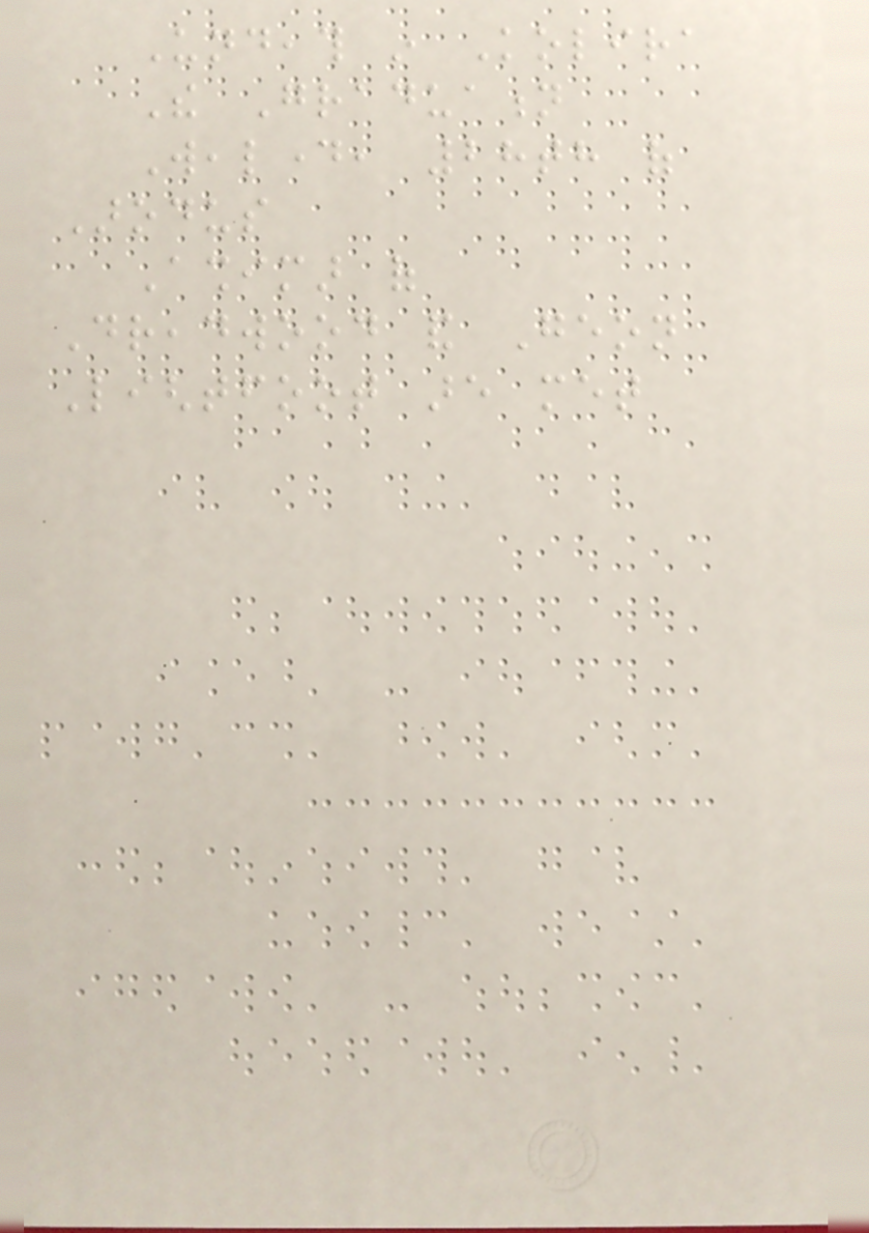Undeath in Kolira
The Graduation
Wealday, 28th of
Arodus
Ashimar of
Dreadwood and Geon
Lightfoot are met
